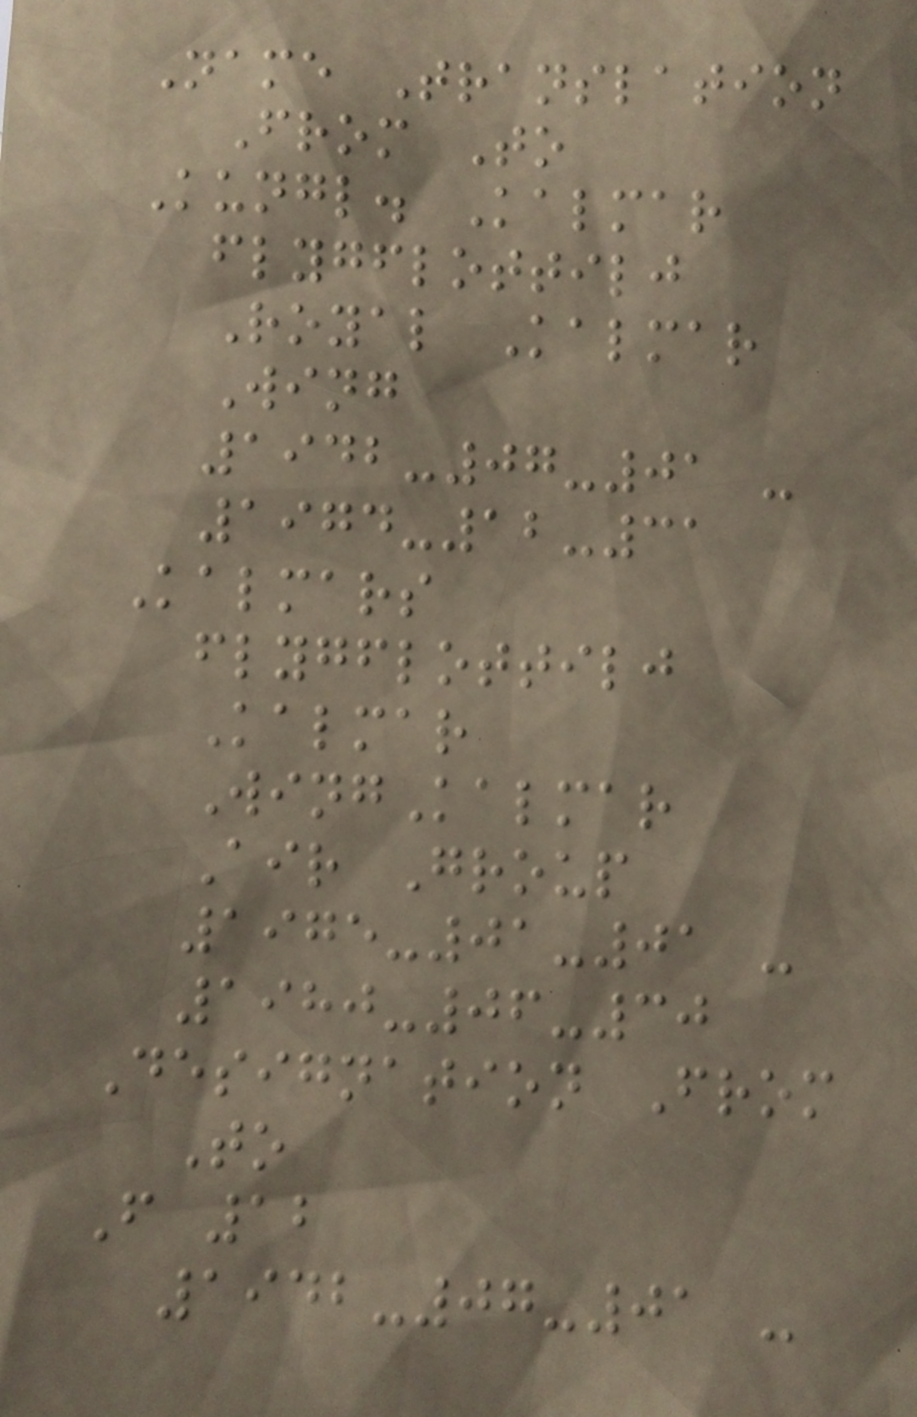Name Translation
From To
Kungl. Kalmar
flygflottilj
Royal Kalmar
Wing
1942-07-01 -
1974-12-31
Kalmars
flygflottilj
Kalmar
WingKalmar
Air Group
1975-01-01 -
1980-06-30
Designation From
To
F 12
1942-07-01 -
